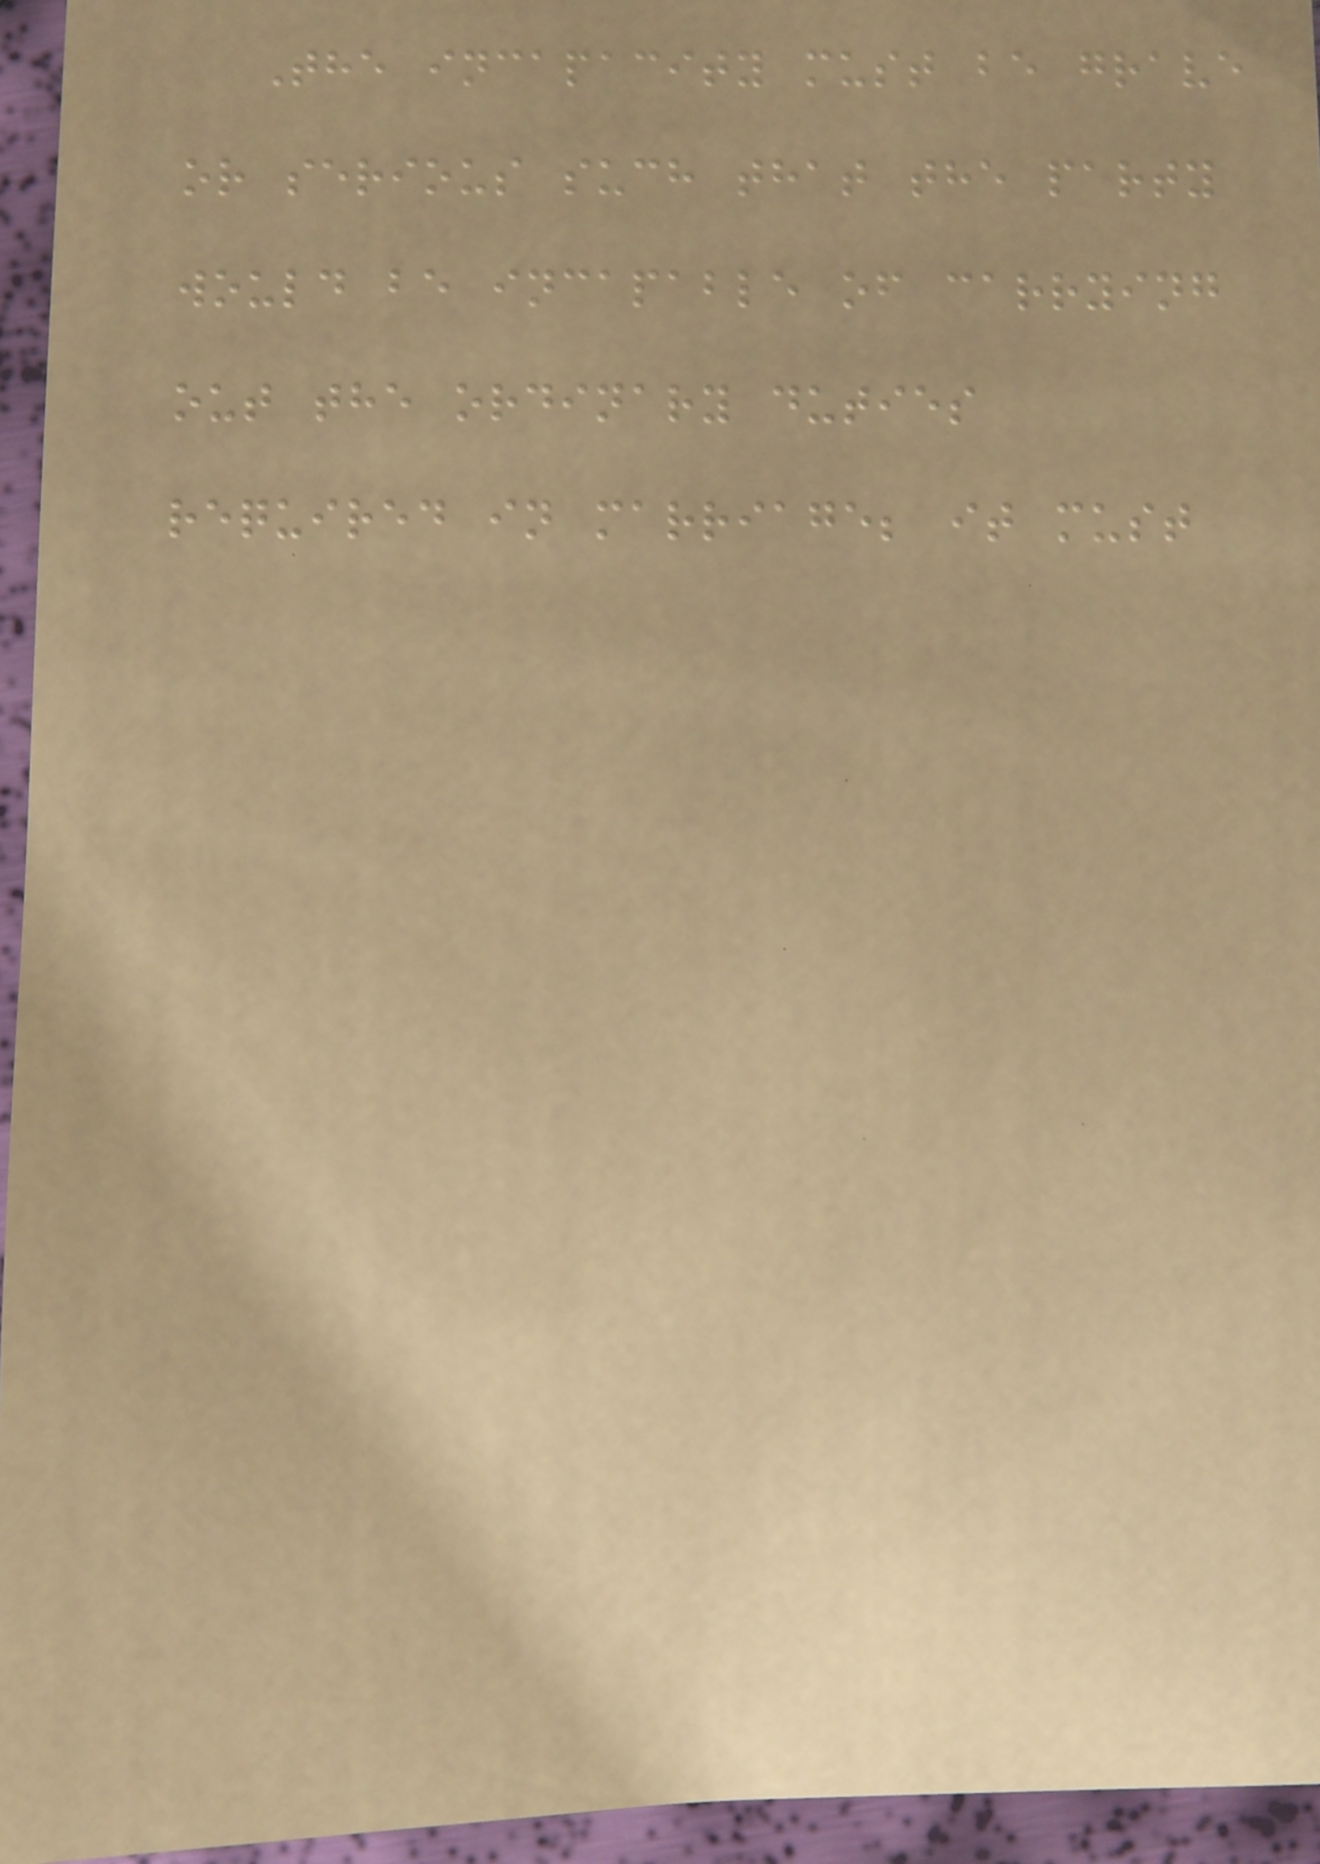The incapacity must be grave
or serious such that the party
would be incapable of carrying
out the ordinary duties
required in marriage; it must
